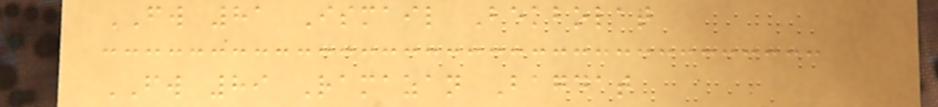FW 81 Ismail Bekbolat
FW 89 Ramazan Bagdat
